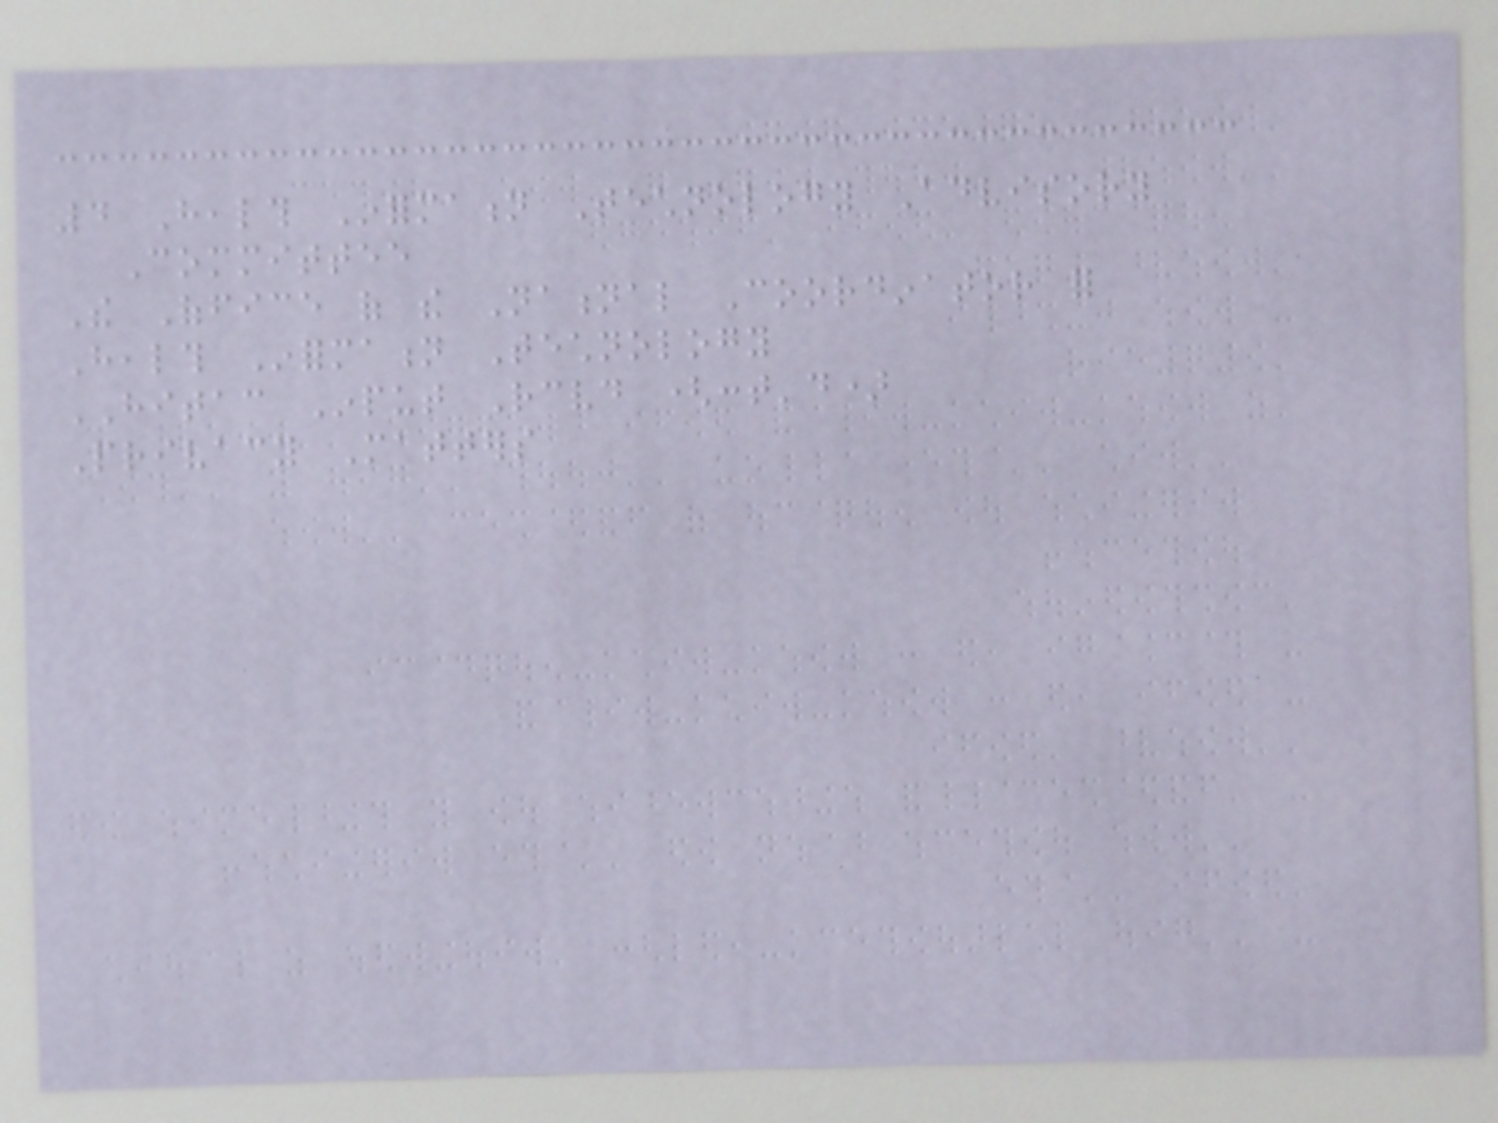4 Health Information Technology Advisory
Committee
The Office of the National Coordinator for
Health Information Technology
HITAC Input Received (cont'd)
Privacy Matters
